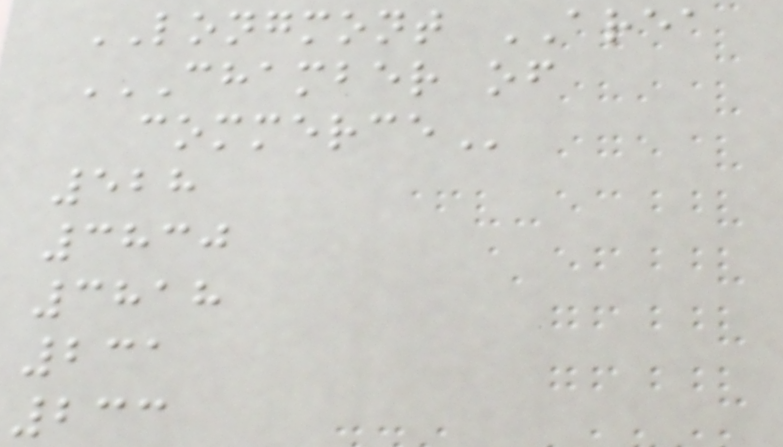LONGMONT AREA
CHAMBER OF
COMMERCE
528
3830
3818
231
233
